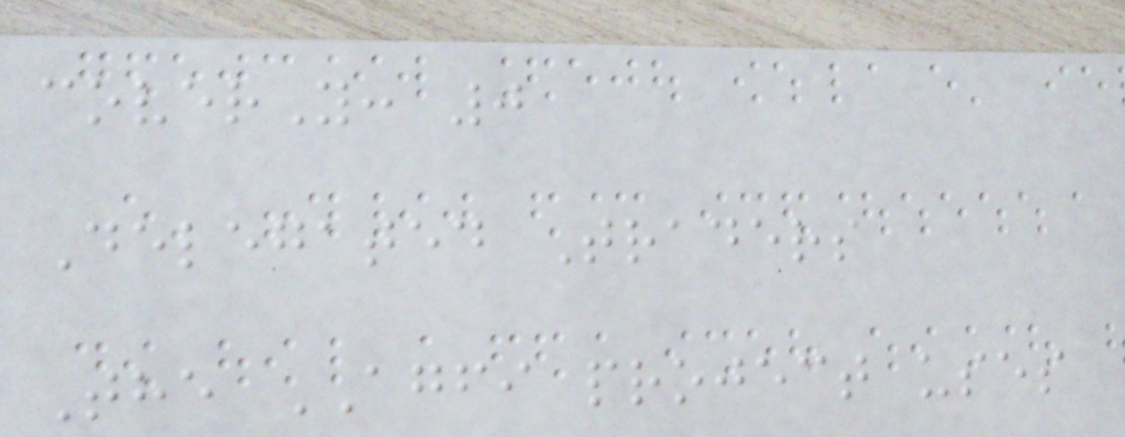coverY: 0
Delegated Traders
The AGFI project uses
